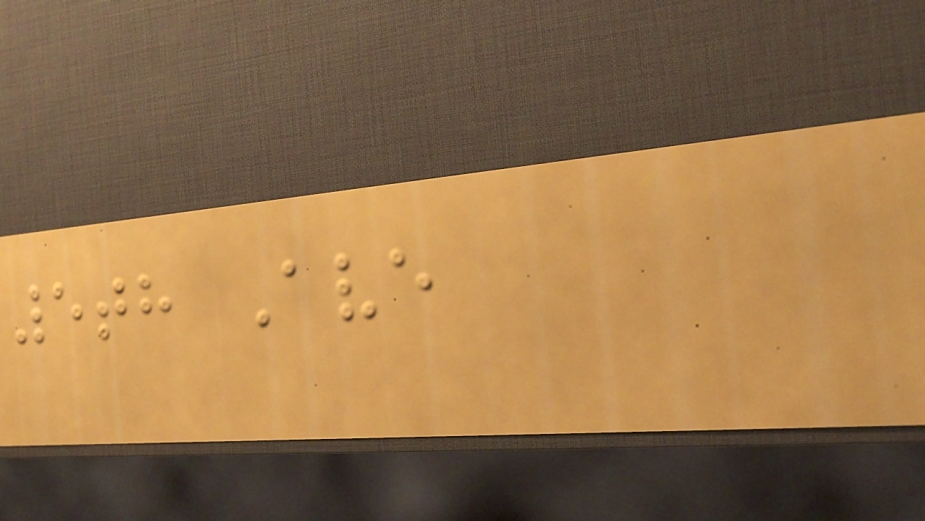5th Ave
